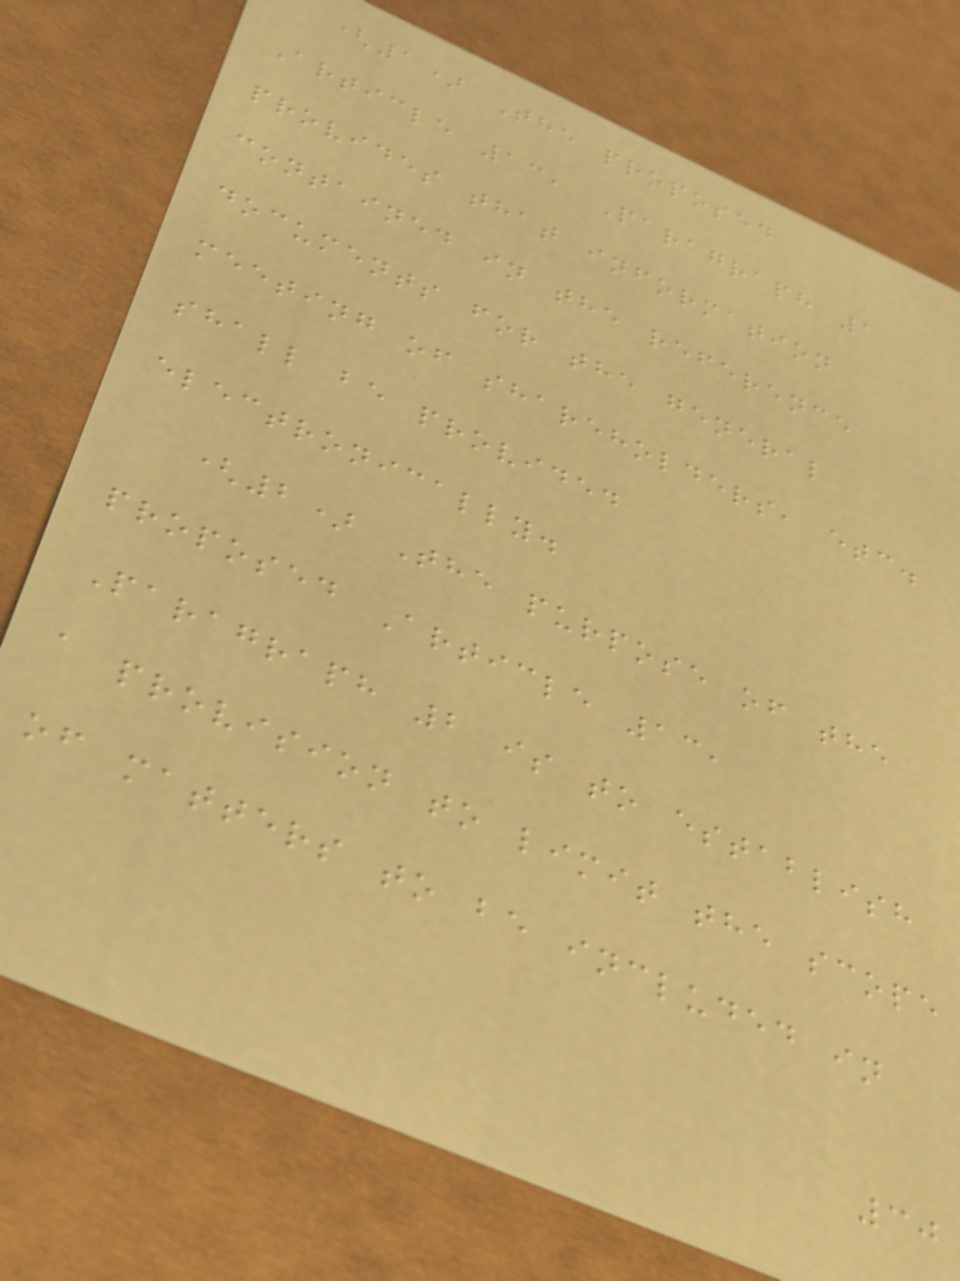(1) The proposed
Article 13, Paragraph 1
provides that information
contained in the reference
documents for the general
meeting of shareholders, etc.
shall be provided
electronically.
(2) The purpose of the
proposed Article 13,
Paragraph 2 is to establish
a provision to limit the scope
of matters to be included in
30
